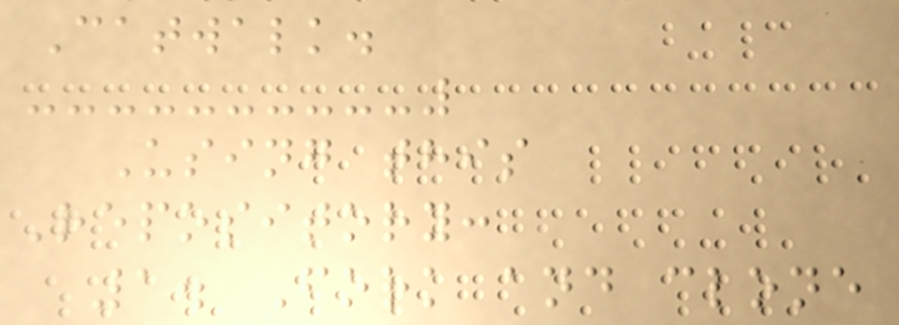Catwalk.
Using this
Repository:
1. Fork and clone
